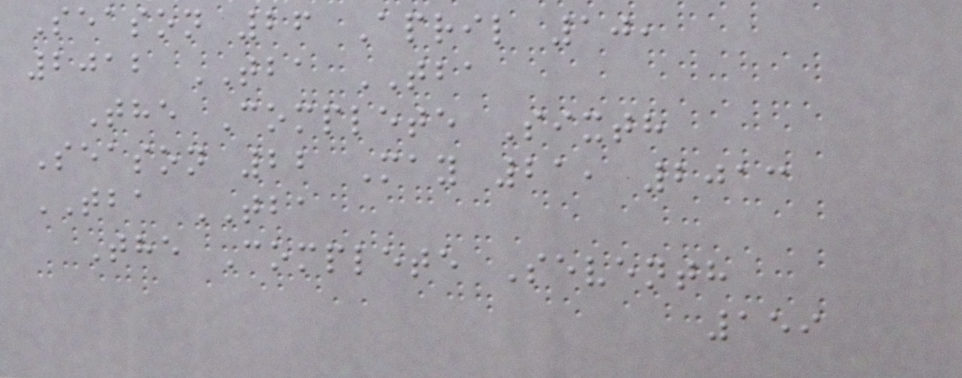Season 26 April 10,
2012 TBA TBA
The Complete Sixth
Season 22 May 21, 2013
TBA TBA
The Complete Seventh
159
